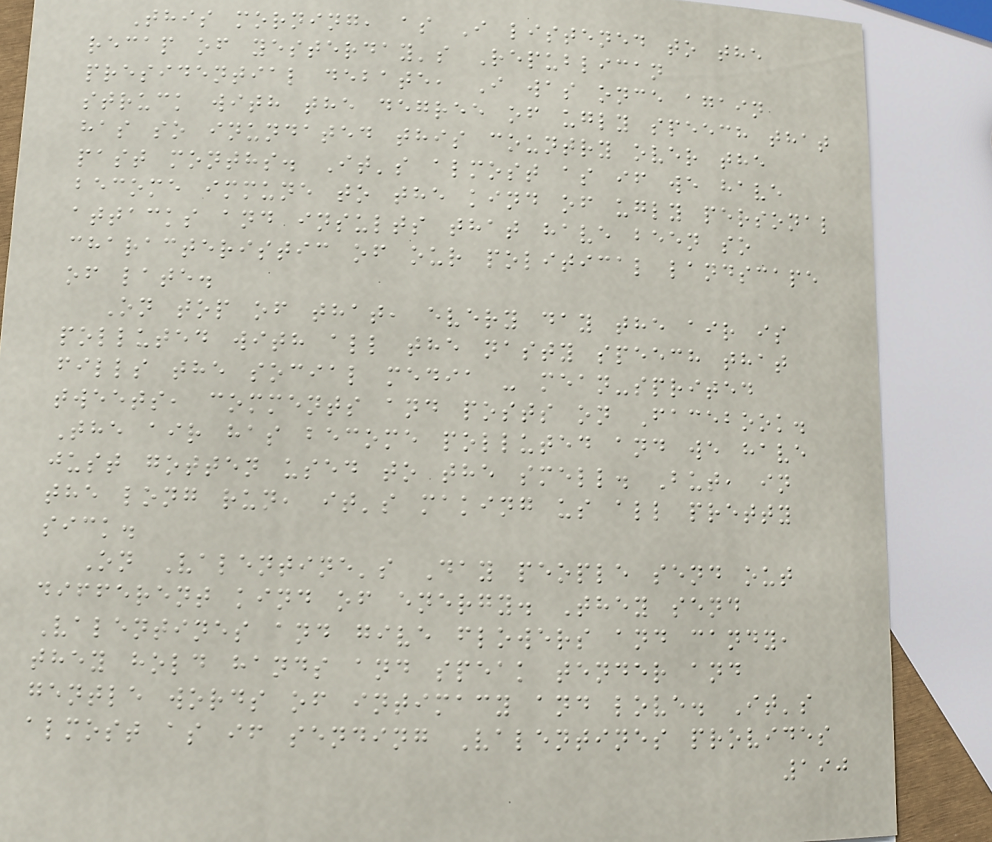This morning, as I listened to the
recap of yesterday's Republican
presidential debate, I was once again
struck with the degree of ugly speech that
has so inundated this country over the
past months. It's almost as if we have
become immune to the kind of ugly personal
attacks and insults that have been so
characteristic of our political landscape
of late.
On top of that, every day the air is
polluted with all the nasty speech that
fills the social media - mean-sprited
tweets, comments and posts on Facebook.
The air has become polluted and we have
just gotten used to the smell. But, in
the long run, it's making us all pretty
sick.
On Valentine's Day people send out
different kind of energy. They send
Valentines and give flowers and candy,
they hold hands and speak tender and
gentle words of intimacy and love. It's
almost as if sending Valentines provides
190
